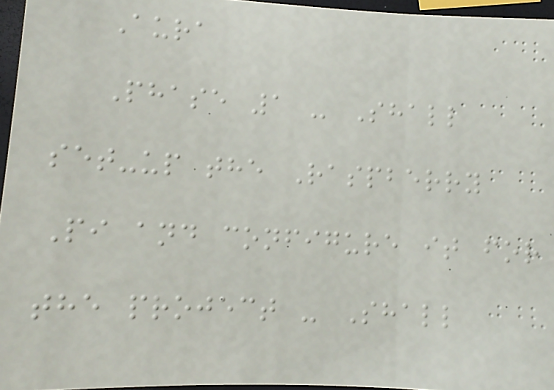Aura
Phase 1 - Shall
set-up the Raspberry
Pi and configure it for
the project - Shall
